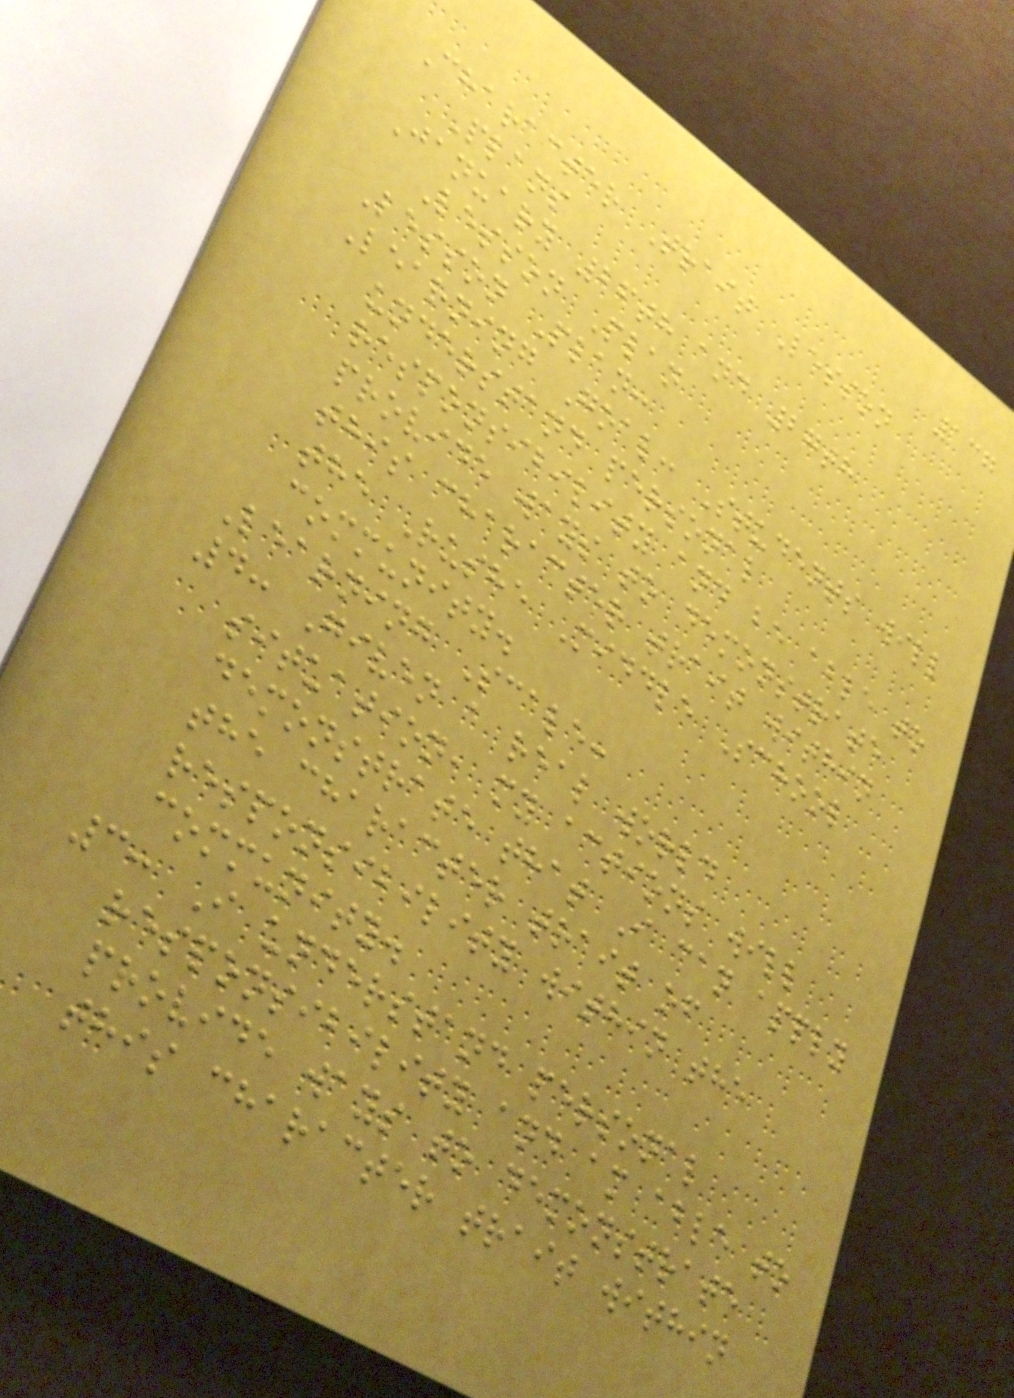137
Character Trait Lesson
Plans
January 26th and 27th
Lesson Plan
Lesson Plan:
Learning Goal: Students will
understand personal
responsibility and be able to
provide ways to demonstrate
this character trait within
the Rushe Middle School
community.
Learning Scale:
4: Given a real world
situation, my actions will
demonstrate that I can apply
the character trait of
responsibility within the
community.
3: I understand personal
responsibility and am able to
provide ways to demonstrate
this character trait within
